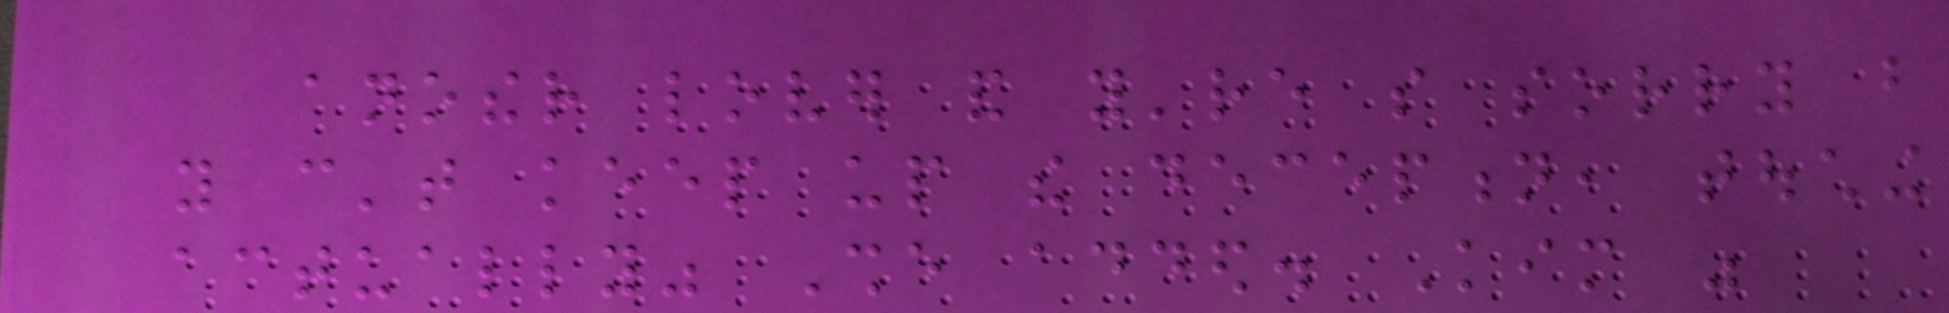another lover and you're so sorry but
you can't keep up the deception, touching
actually" She added. Kim was
